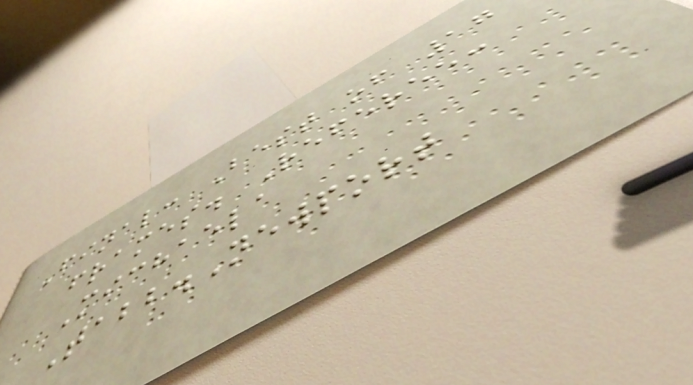Final: Best of 17
frames. Referee:
Michaela
Tabb.Newport
